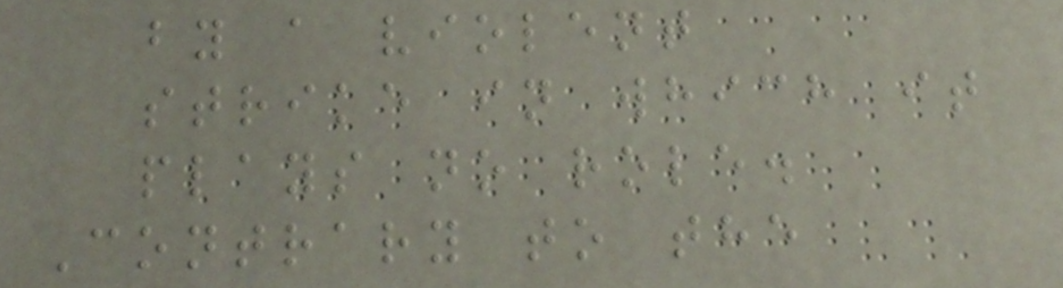by a violent
strike in which it
plays no role.
Contrary to the
